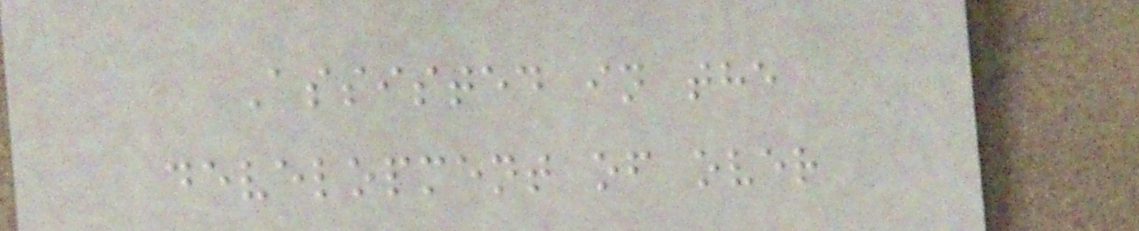Assisted in the
development of over
